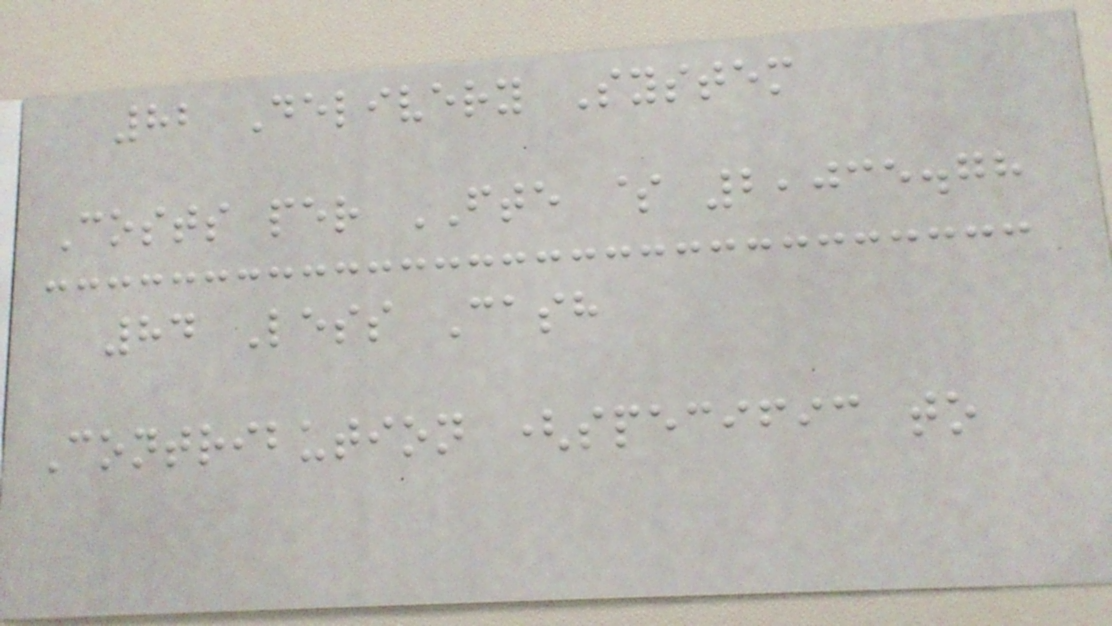82 Delivery System
Costs per FTE $ 2,035.78
84 Less Cash
Contribution (specific to
